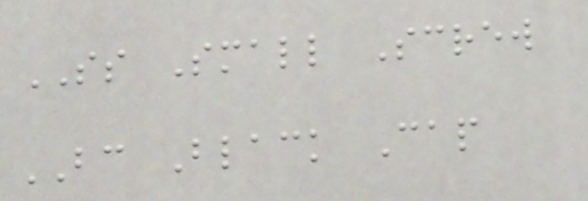SS Small Screw
BC Black Cap
